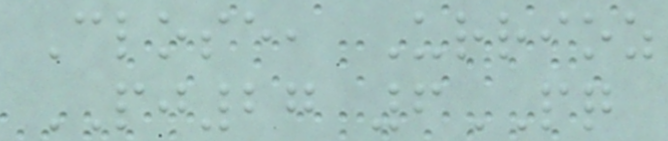Close, Urrioz
PJ27 6PQ
